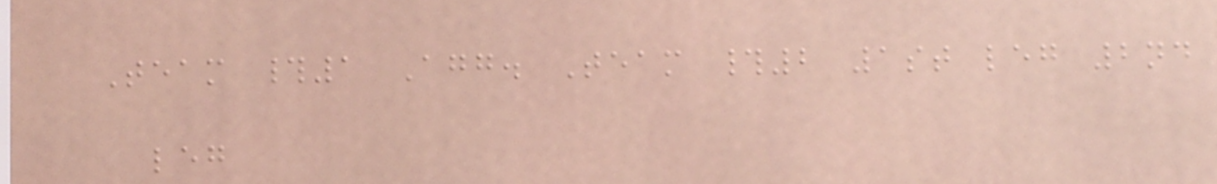Team #1 Agg. Team #2 1st leg 2nd
leg
